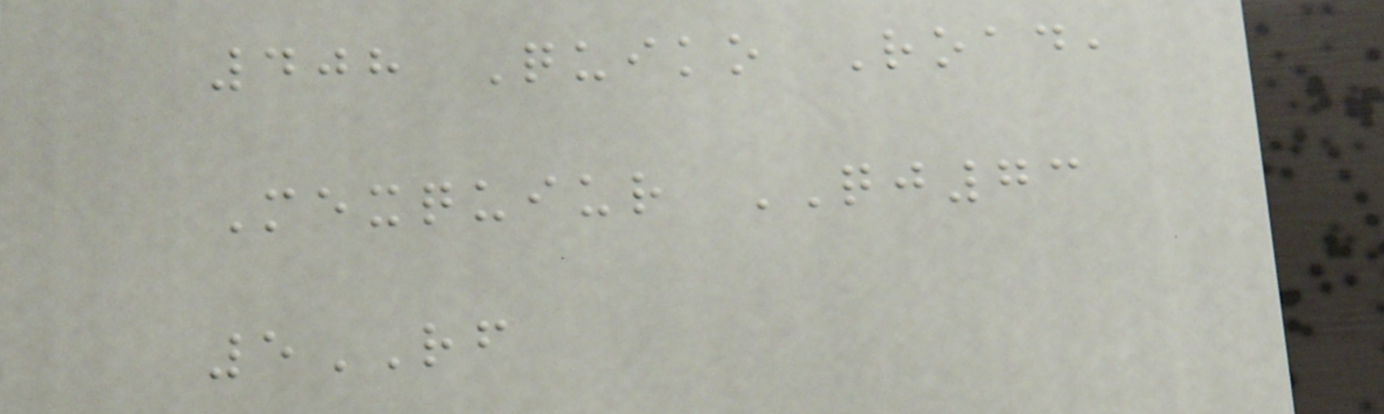408 Quiko Road,
Mexquiur QJ73
5RF
